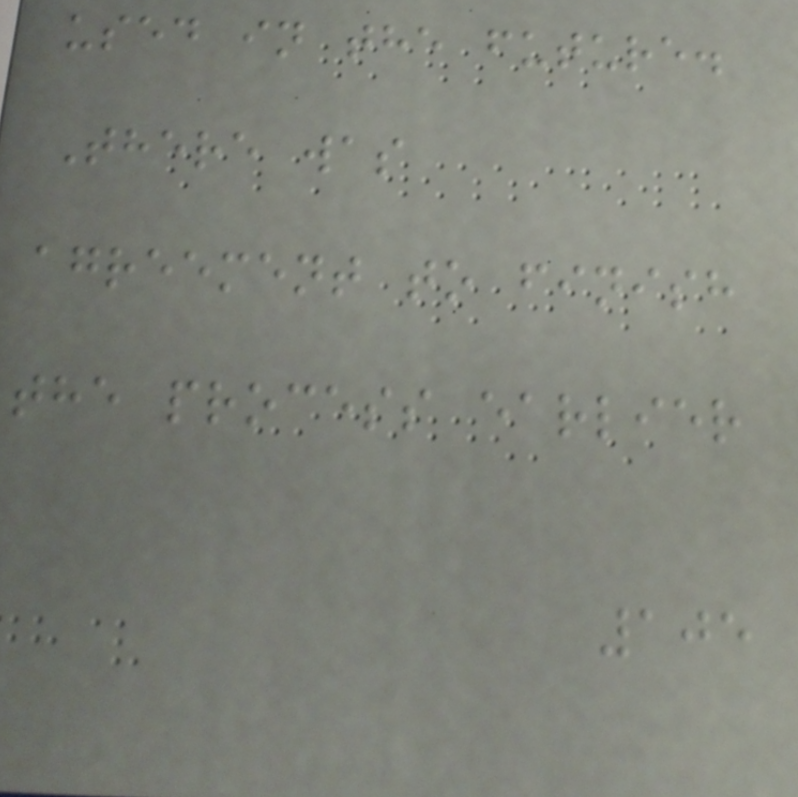used in the future.
There was
agreement to finish
the process earlier
105
